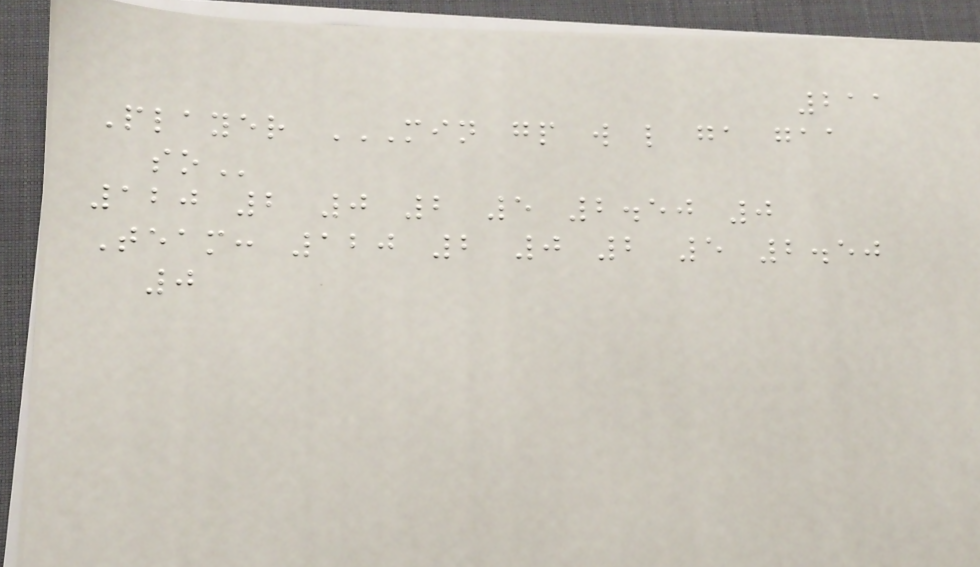211
Player MIN GP W L GA GAA
SO
120 2 0 2 5 2.50 0
Team: 120 2 0 2 5 2.50
0
